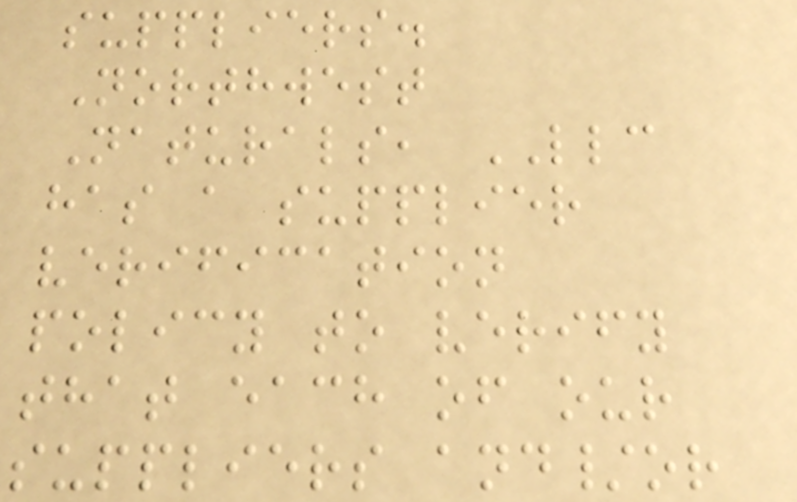suppliers.
Northwest
Naturals, LLC
has a supplier
verification
policy to verify
that each of our
suppliers and/or
